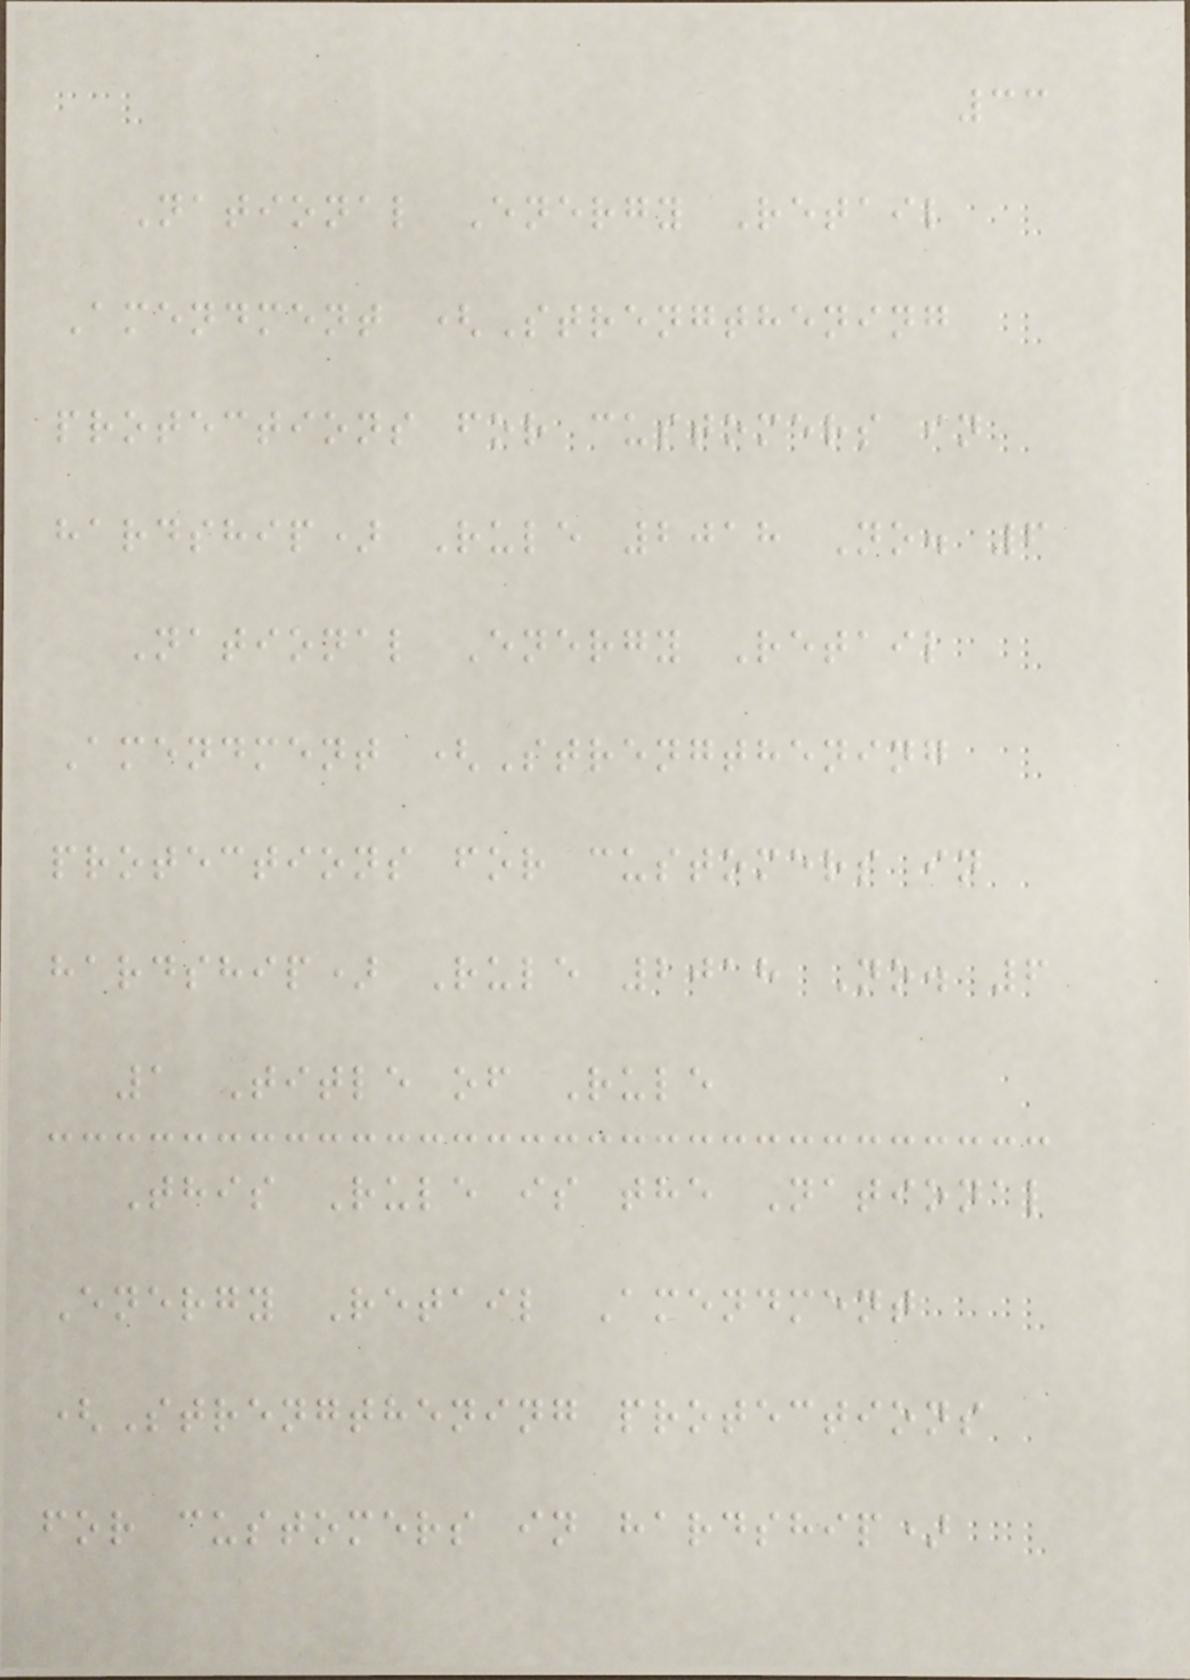33
National Energy Retail
Amendment (Strengthening
protections for customers in
hardship) Rule 2018 No. 6
National Energy Retail
Amendment (Strengthening
protections for customers in
hardship) Rule 2018 No. 6
1 Title of Rule
This Rule is the National
Energy Retail Amendment
(Strengthening protections
for customers in hardship)
